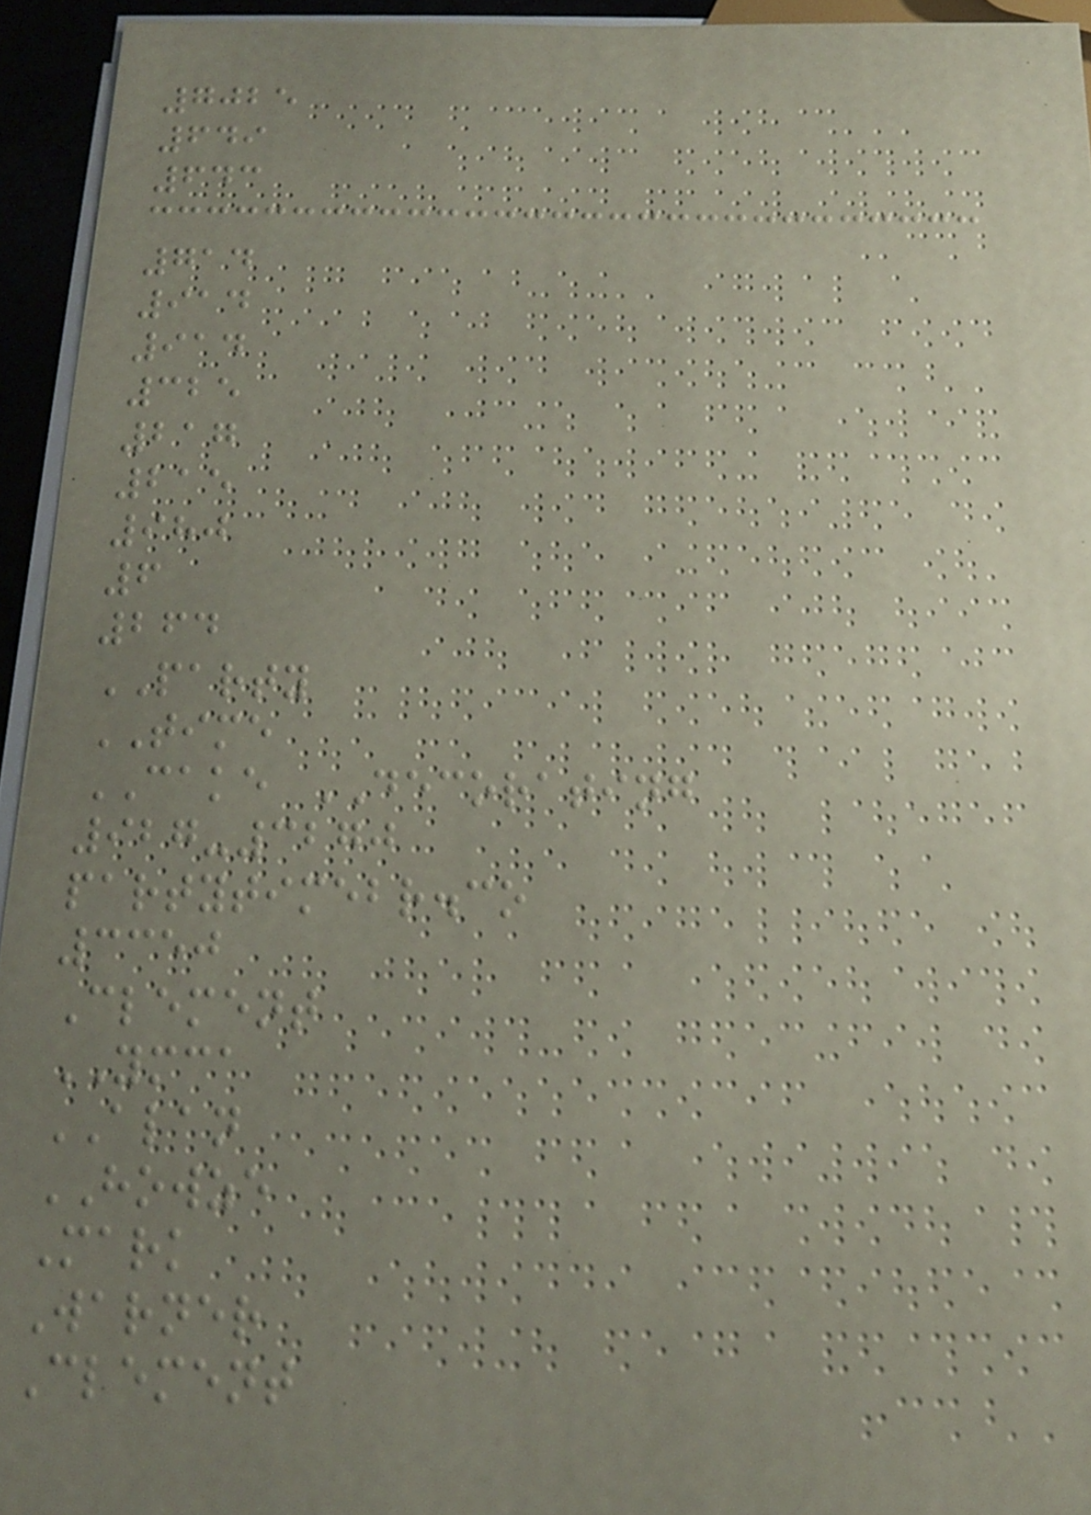7025
649
643
714
914
914
325
217
215
980
6
264
PARTY
TIME
CAKE DECORATING
927-3270
partytimebr.co
3350
Clement
YMCA
ALAN
HOWZE
Mark
Warner
Clement
